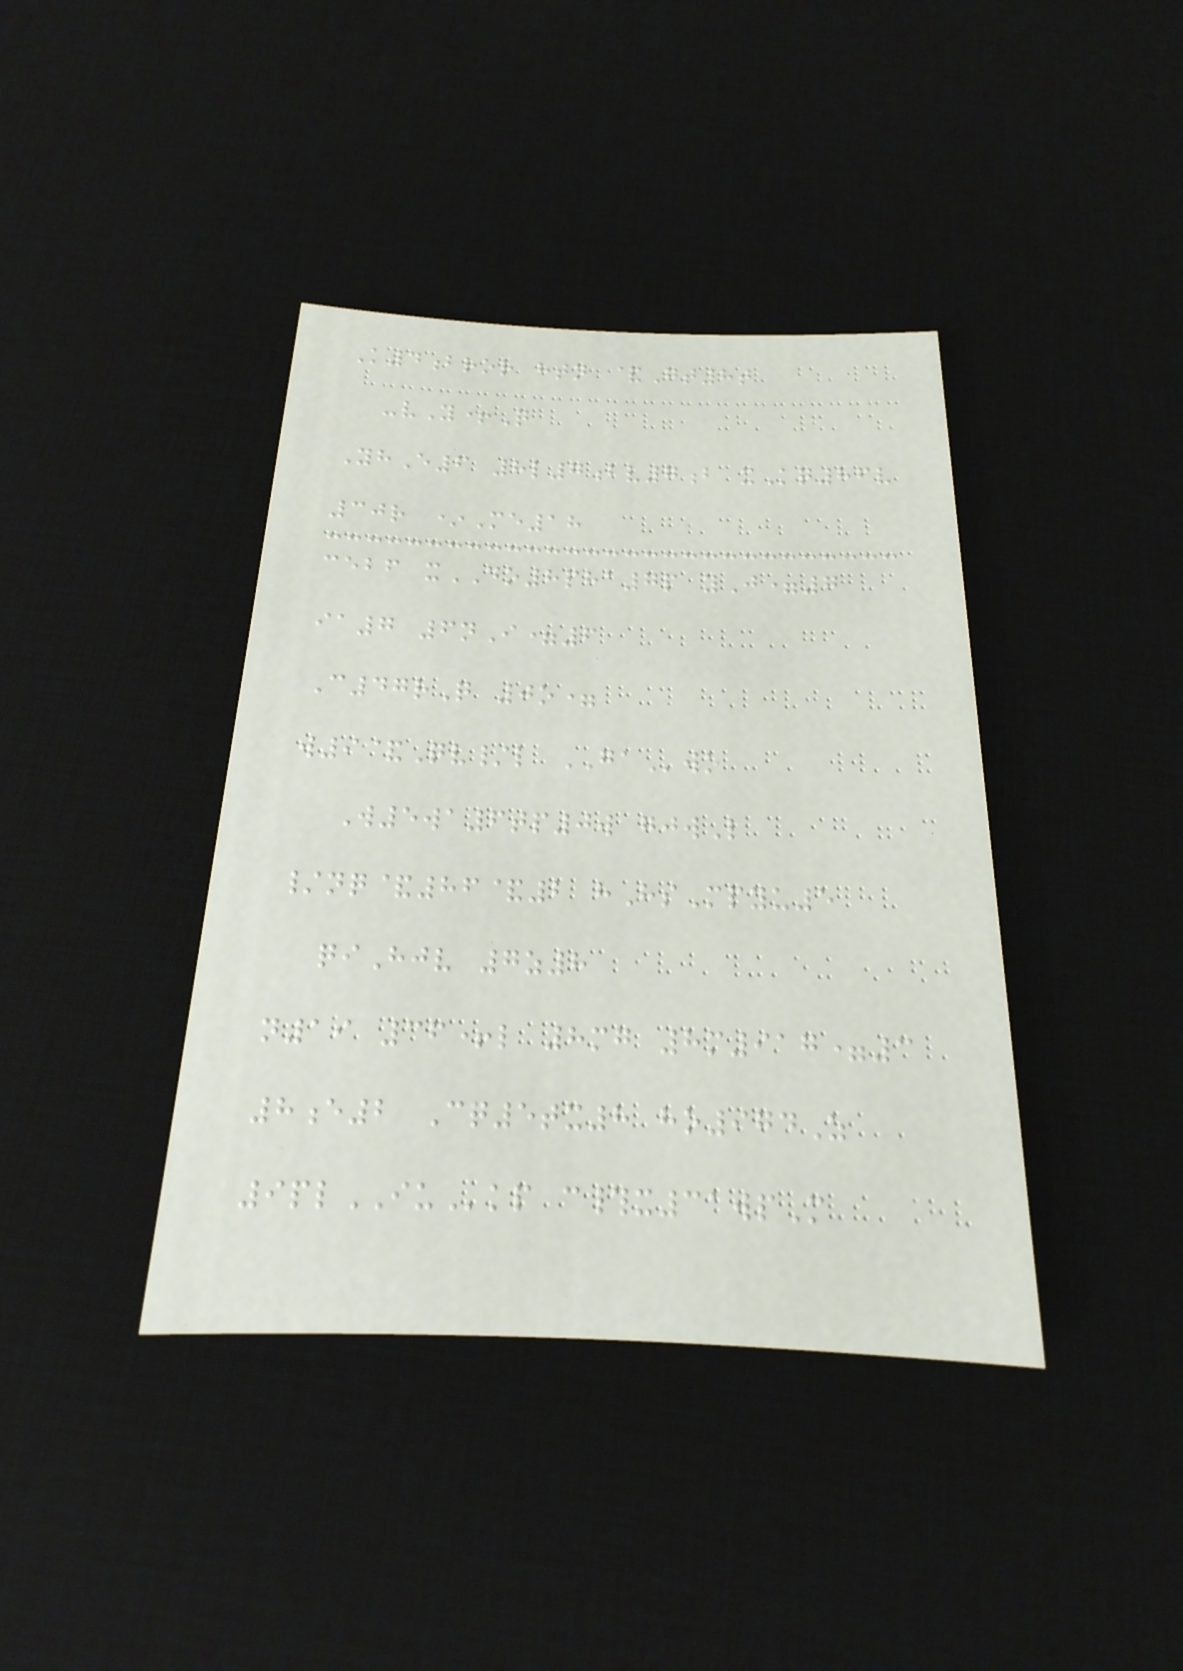K4bror htn &Gt8t
-vY+Q
YhE6 8l7bv7b xKq86v
30r *Me18
cebf xDO8pha7p yJ=7
ia7 6nI=6
C47rQ 0o=
w9&Qv/l GAwo
W5wa6tp0w gjwL
/nq&86&2 hHsMpyu5
qiHjv 7z8
n19 36+l 8mg 8m917=3
8e2 Cq5tx8 ho974Z
9plIUkp c#x31wpM
